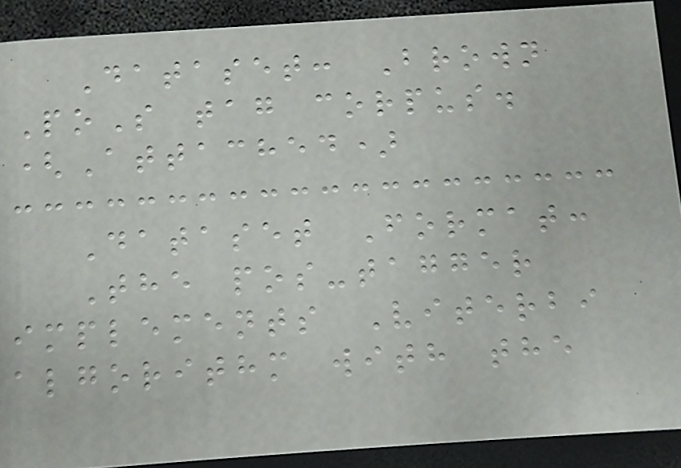Dataset: Brown
PoS tag corpus.
(Attached)
Dataset Format:
The pos-tagger
implements Viterbi
algorithm with the
